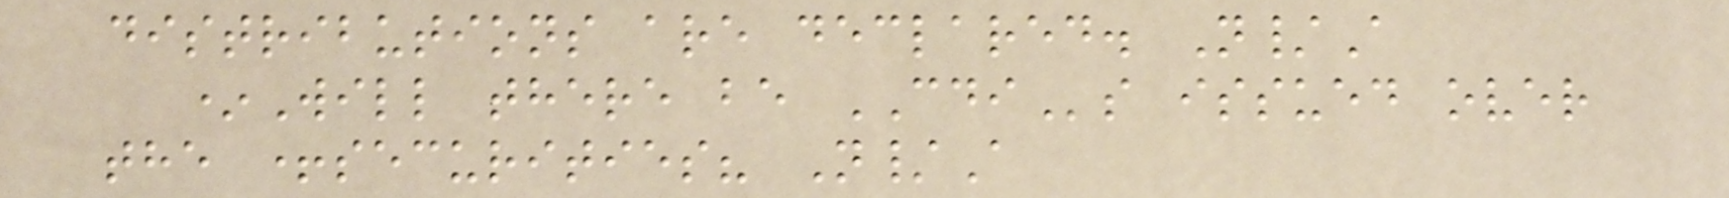distributions are declared. N/A
*Will there be CDIs issued over
the +securities? N/A
